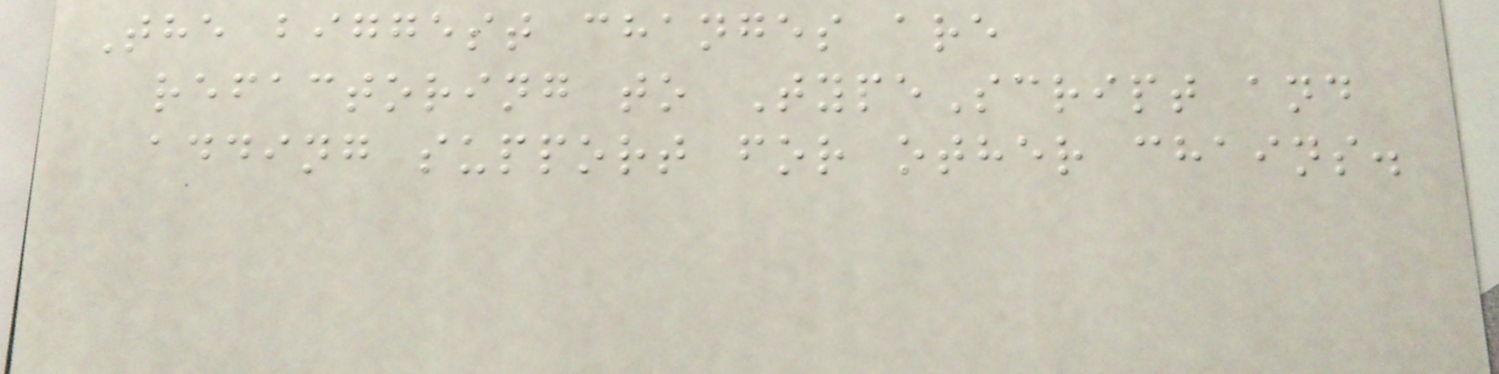The biggest changes are
refactoring to TypeScript and
adding support for other chains.
